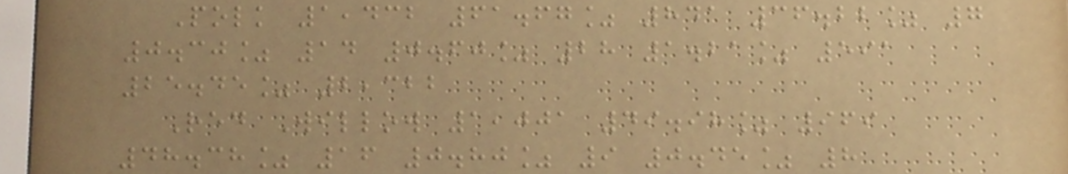Polk 1,432 61.67% 841 36.22% 7
0.30% 14 0.60% 28 1.21% 591
25.45% 2,322
Red Willow 1,001 49.98% 969
48.38% 16 0.80% 9 0.45% 8
